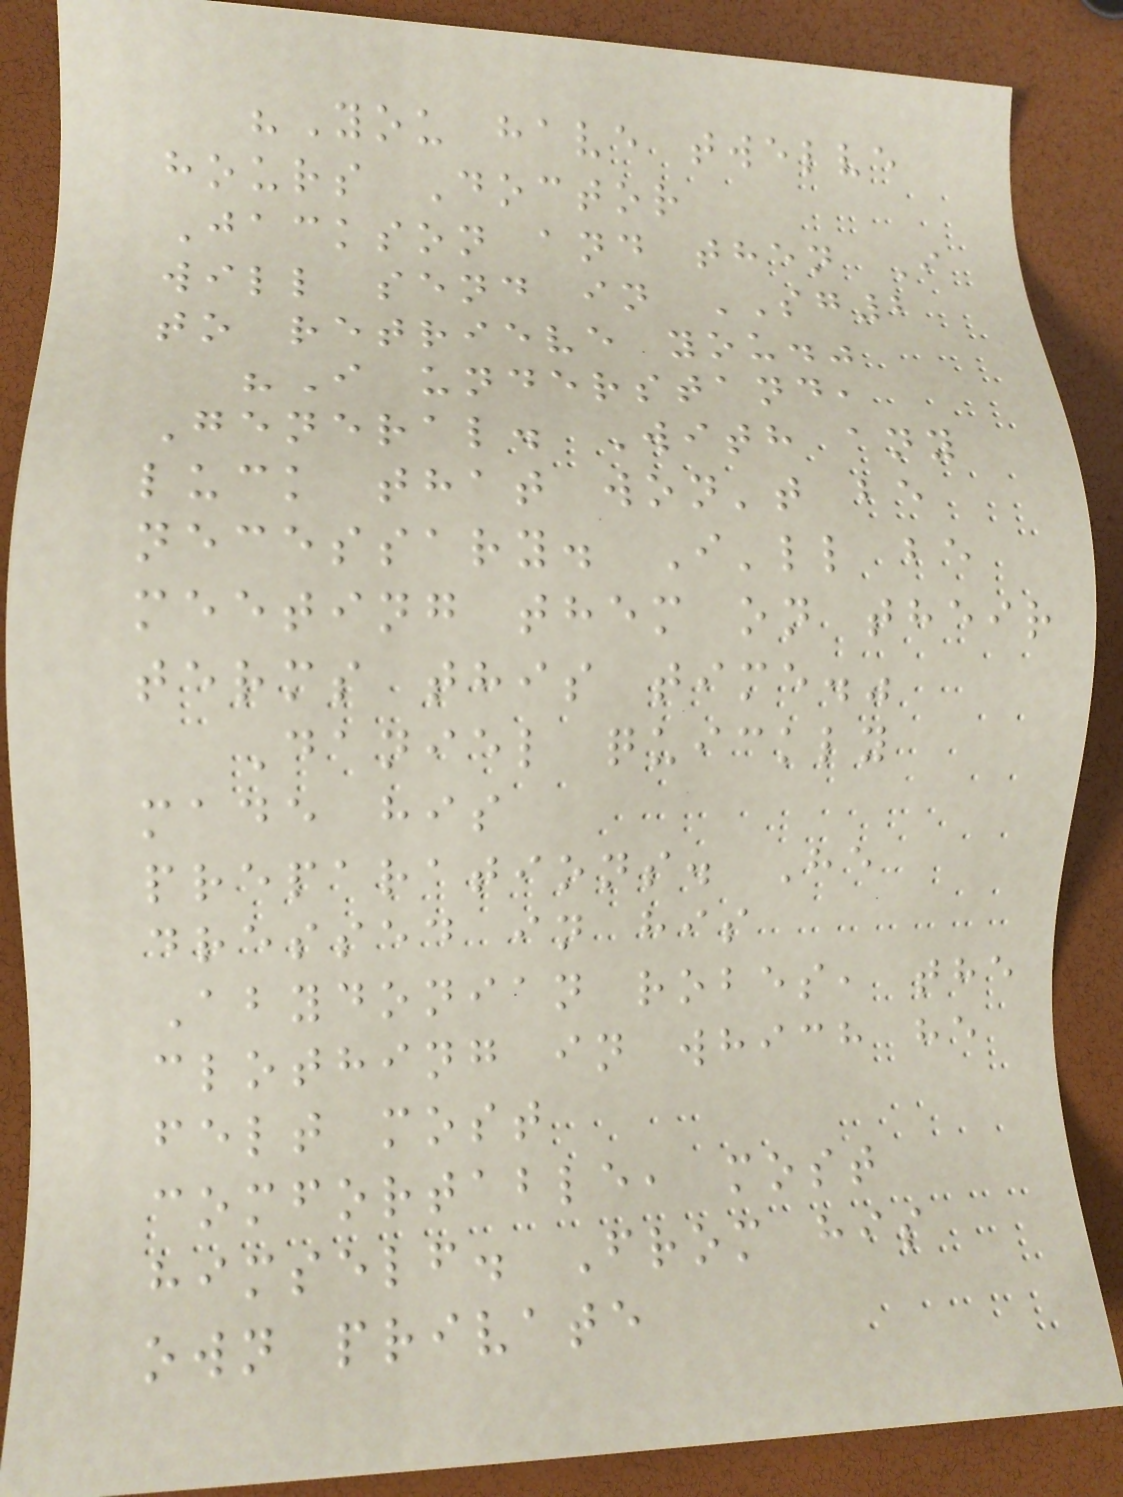"You have twelve
hours Doctor
Jackson and then I
will send in SG2
to retrieve you."
"I understand,
General. With any
luck that won't be
necessary. I'll be
meeting them on their
terms this time."
Daniel quickly
made his
preparations. He
dressed in his
Abydonian robes, the
clothing in which he
felt most
comfortable, most
himself. From his
own private
